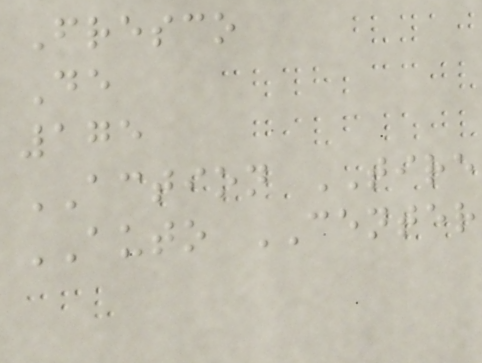Fresco
De
175
ACTION TIRE
AUTO CENTER
